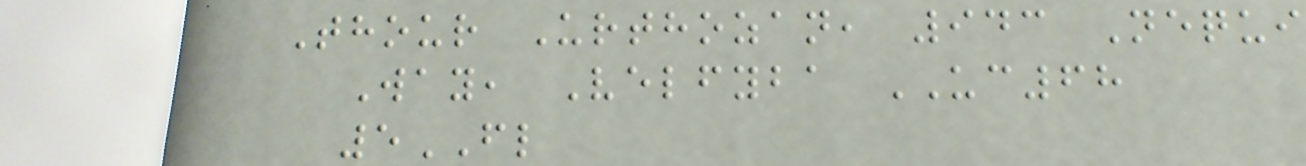Thour Urthozan, 943 Nequi
Way, Velfyba UC68
5FL
